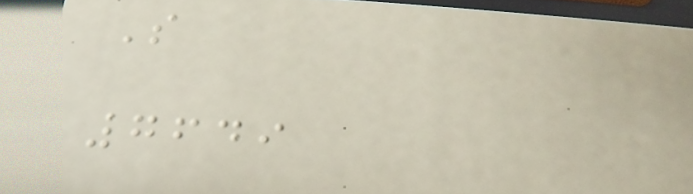S
7649
